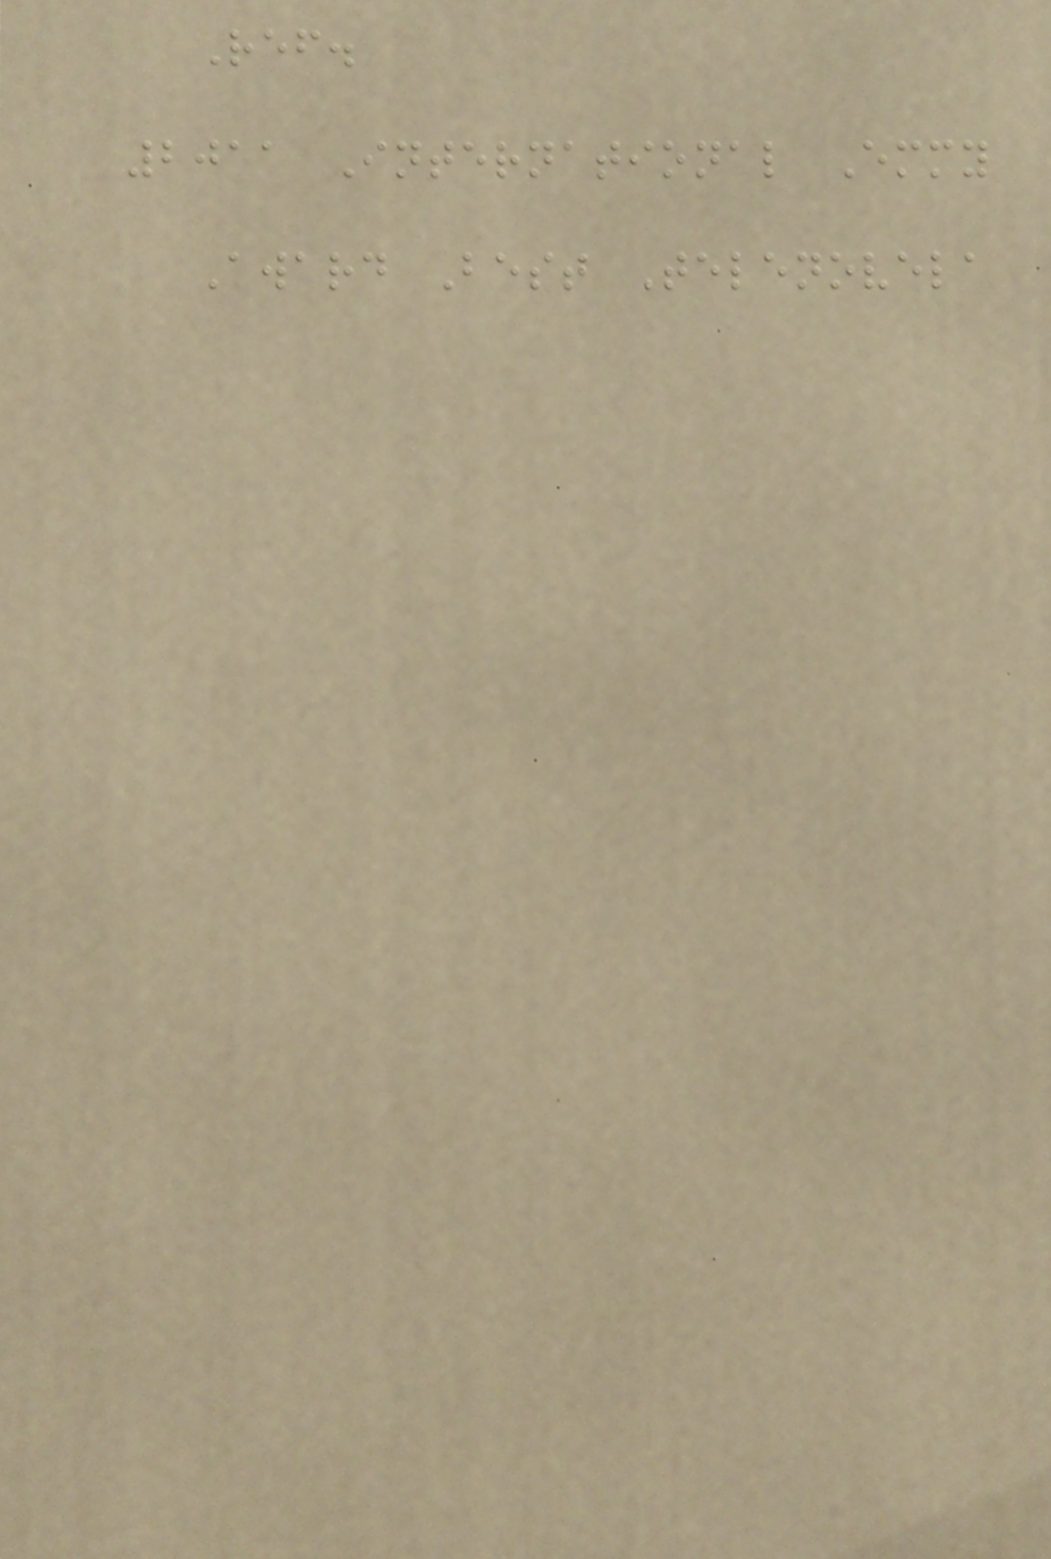Ref.
2011 International Emmy
Award Best Telenovela
